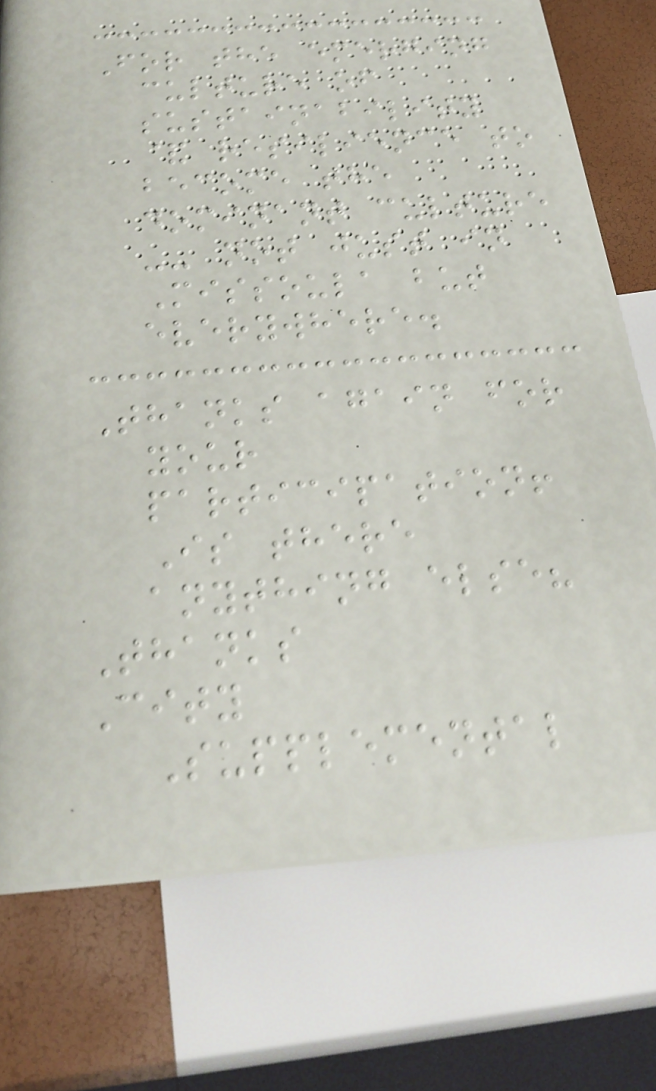For the emerging
culture of
sustainability
& resilience to
become the
dominant culture
-- not just in
Missoula but
everywhere.
Thanks again for
your
participation!
Is there
anything else?
Thanks
City
Supplemental
